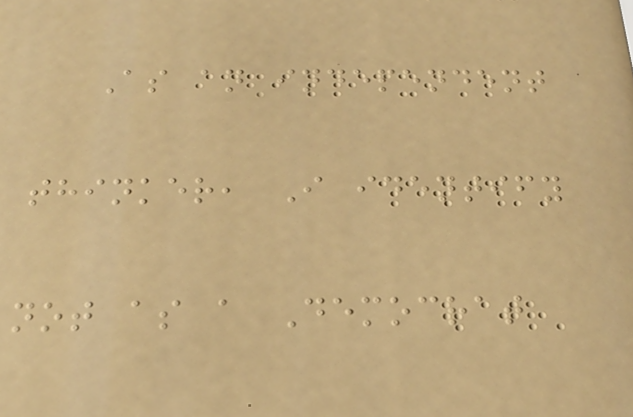As an independent
thinker, I identify
not as a Democrat
